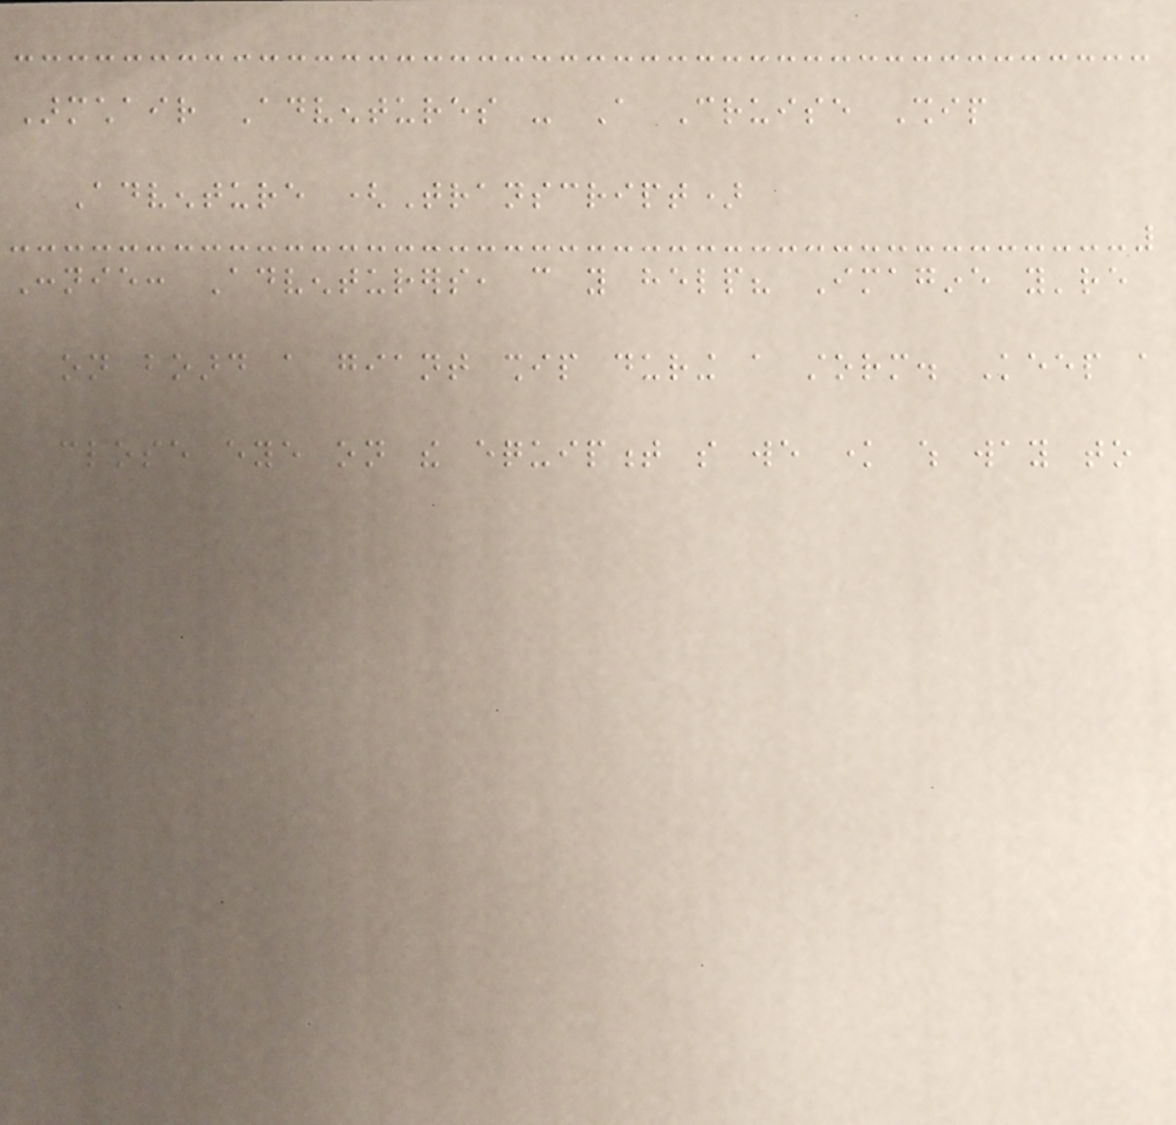Armchair Adventures - A Cruise Ship
Adventure (Transcript)
Connie: Adventurers, can you help? Imagine you're
on board a giant ship during a storm. Keep a
close eye on the equipment so we know which way to
